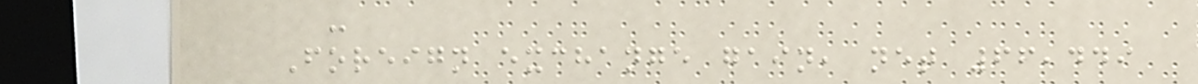-
Foreign exchange gain, net 66,449
